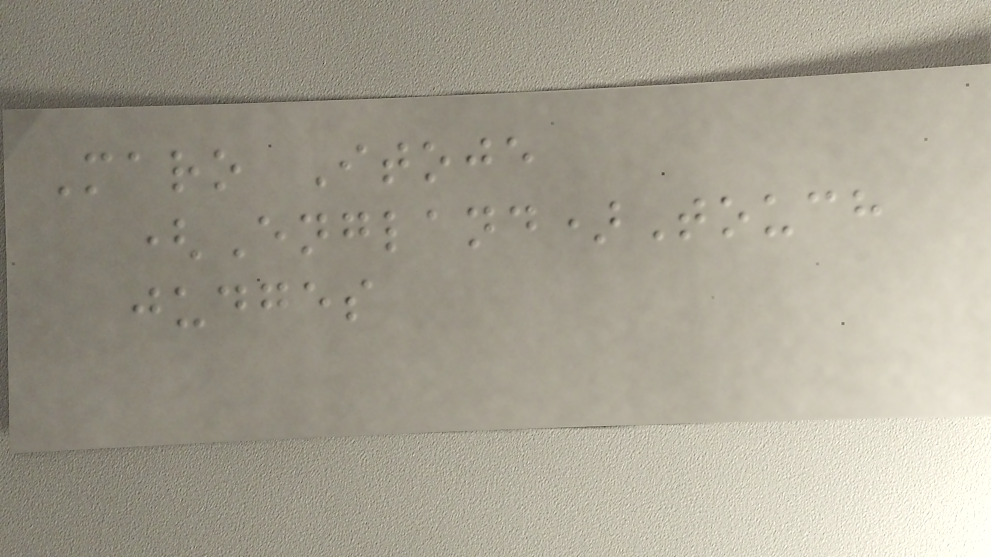Maro Itoje
(England)Touch
judges
